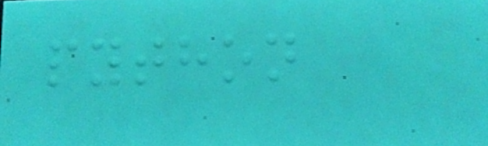python
